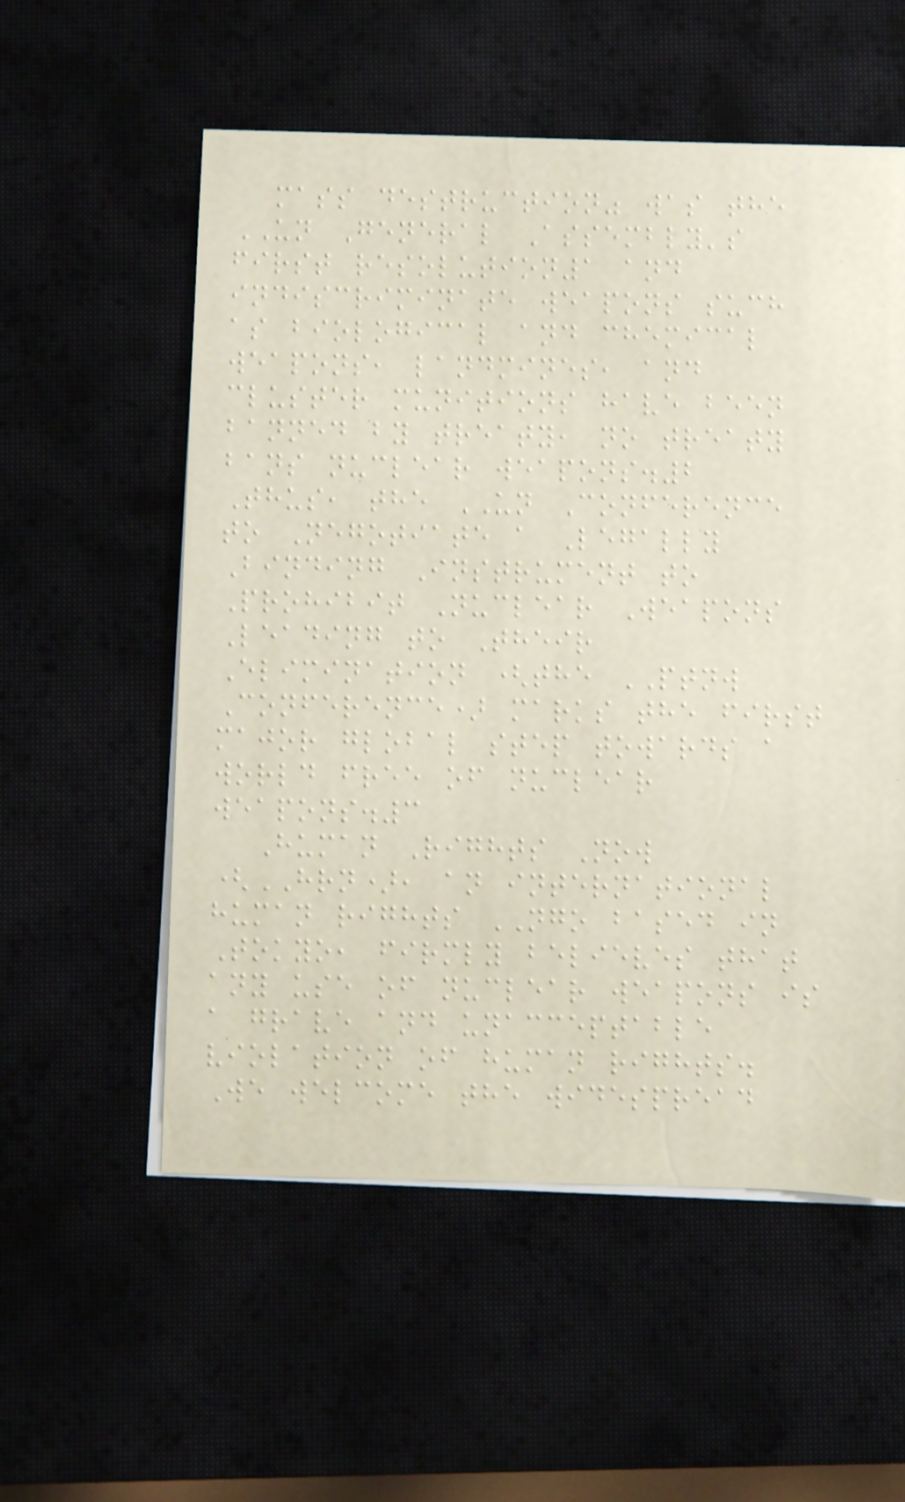mass destruction" was the
UN General Assembly's
first resolution1 and
indiscriminate weapons such
as biological and chemical
weapons, landmines, and
cluster munitions have been
banned by treaty, no treaty
bans nuclear weapons.2
Thus, the UN Conference
to Negotiate a Legally
Binding Instrument to
Prohibit Nuclear Weapons
Leading to Their
Elimination (the PTNW
Conference) marks the first
major global step towards a
world free of nuclear
weapons.3
Human Rights Now
(HRN), an international
human rights NGO based in
Tokyo, firmly believes that
any use of nuclear weapons is
a grave and unacceptable
violation of human rights.
We welcome the widespread
